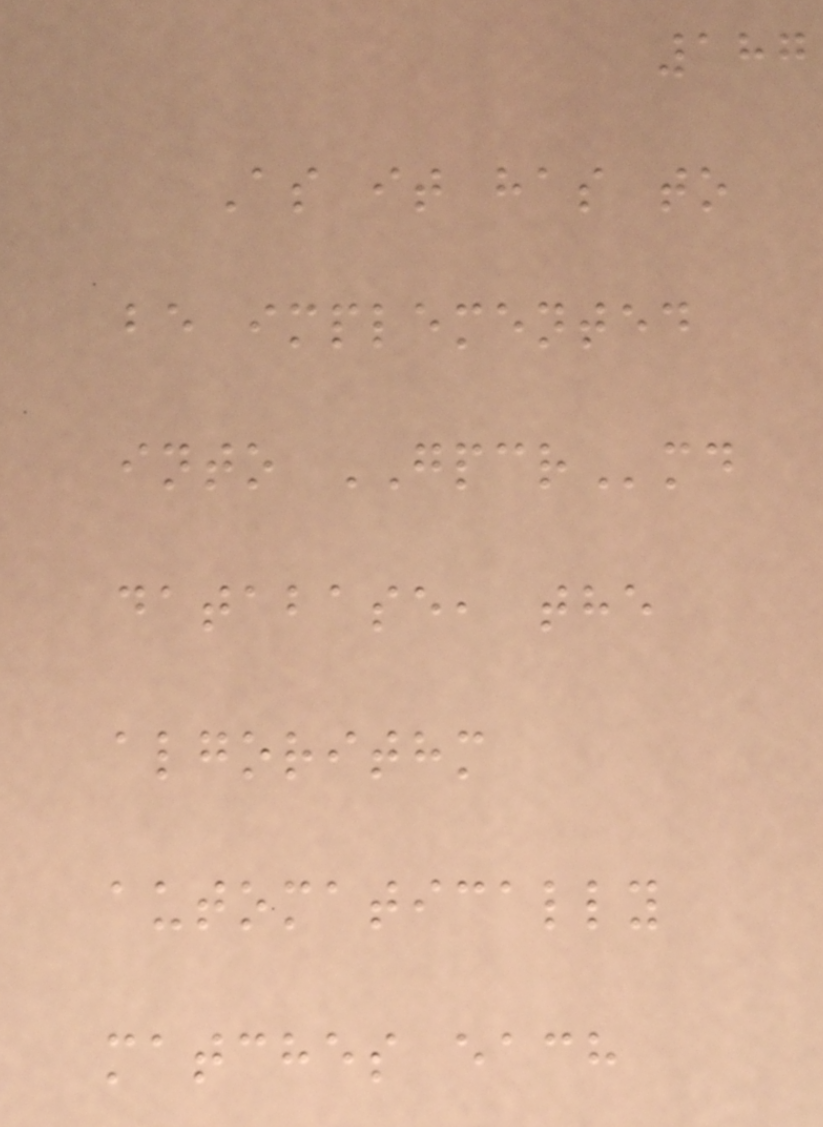187
As it has to
be implemented
into GPCRmd
database, the
algorithm
automatically
matches each
